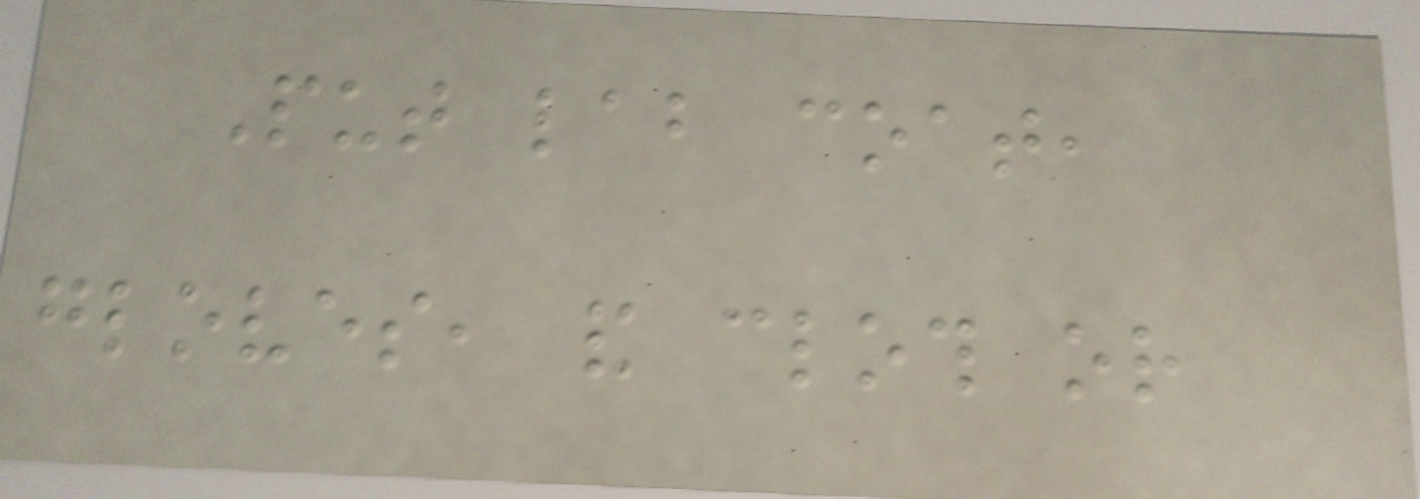Put lab coat,
gloves, and cloth or
